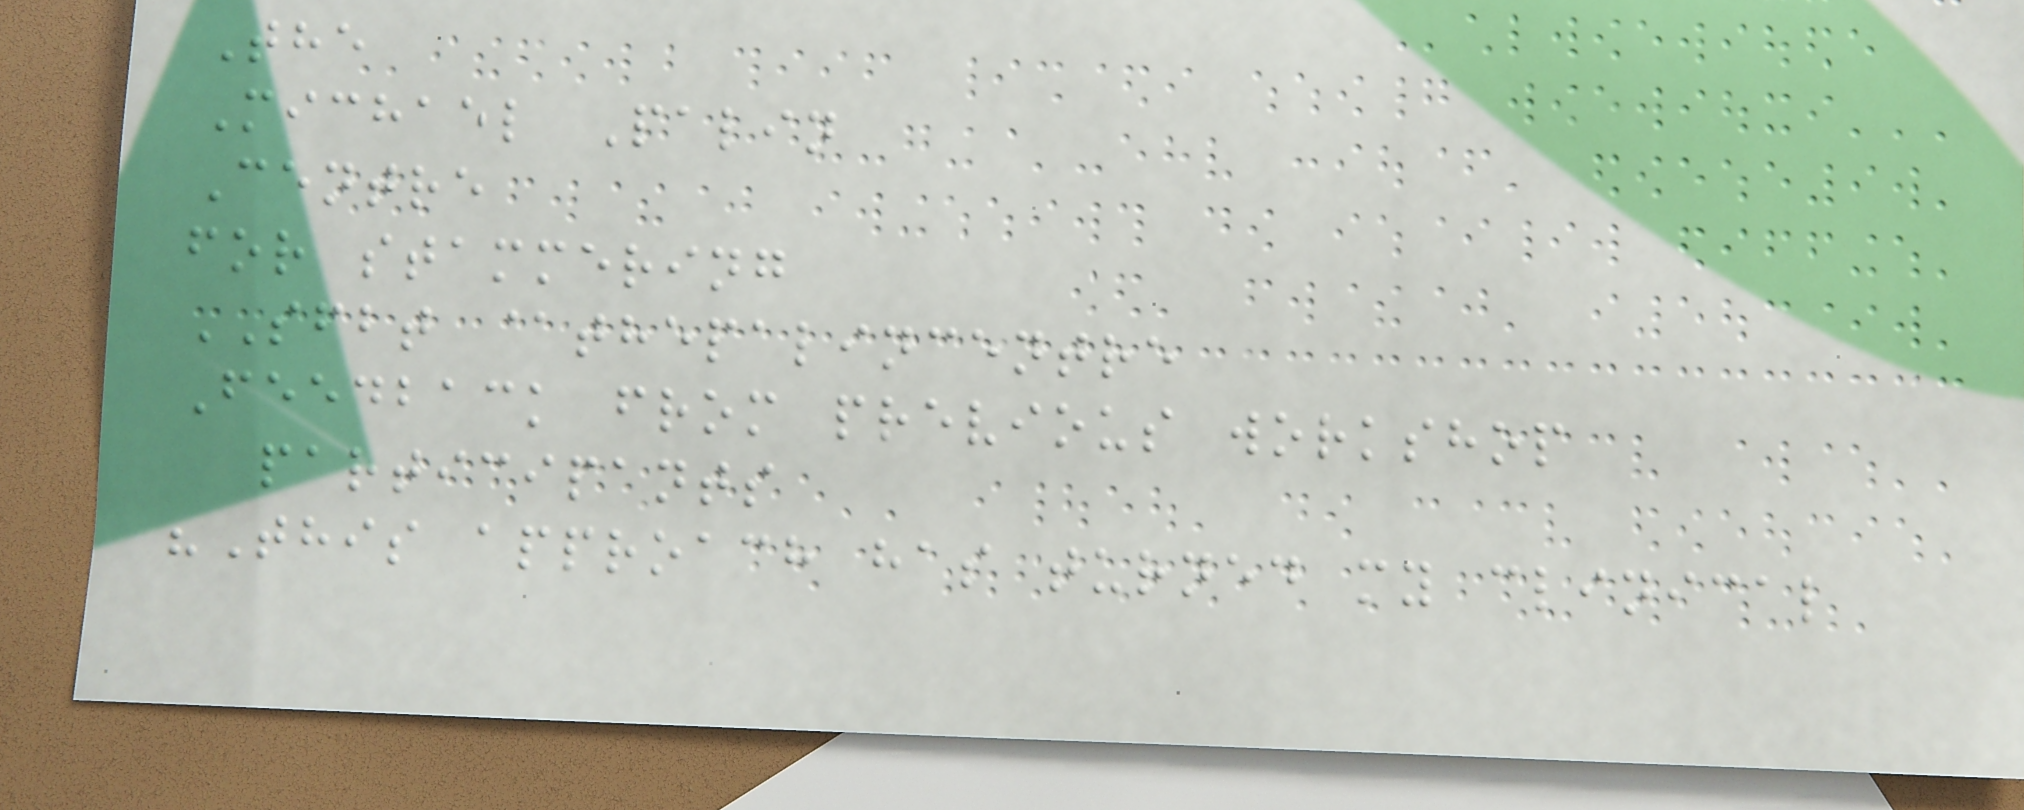The
Michael Palin
Centre
for stammering
SFBT @thepalincentre
Feedback from previous workshop
participants
"This approach has turned my clinical
